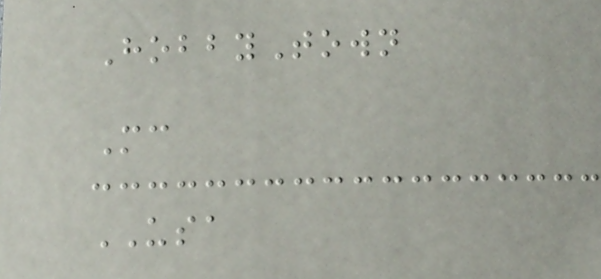HobbyTown
Mc
USA
